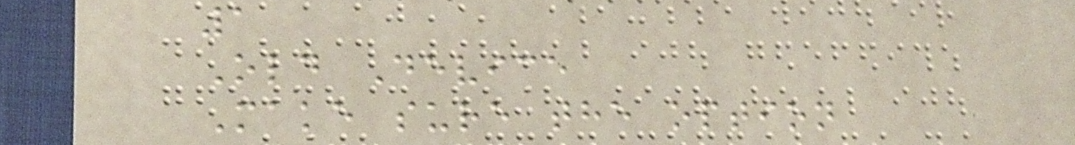1
Old Device
Make sure the option
